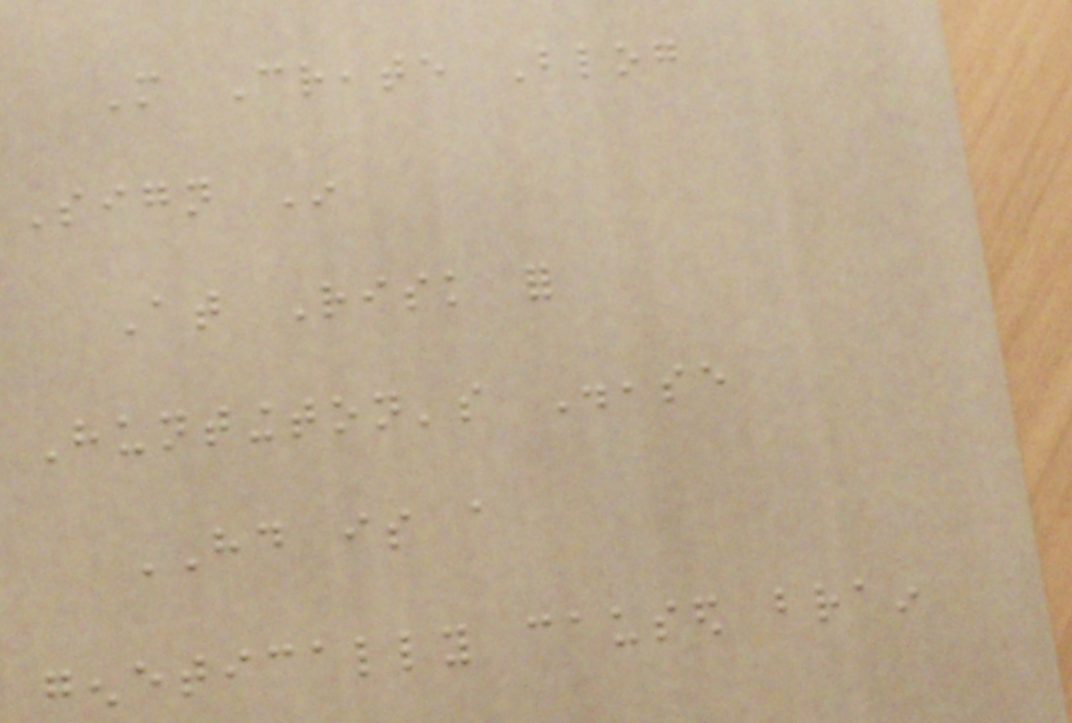More Create Blog
Sign In
At Risk for
Huntington's Disease
HD is a
genetically caused brain
